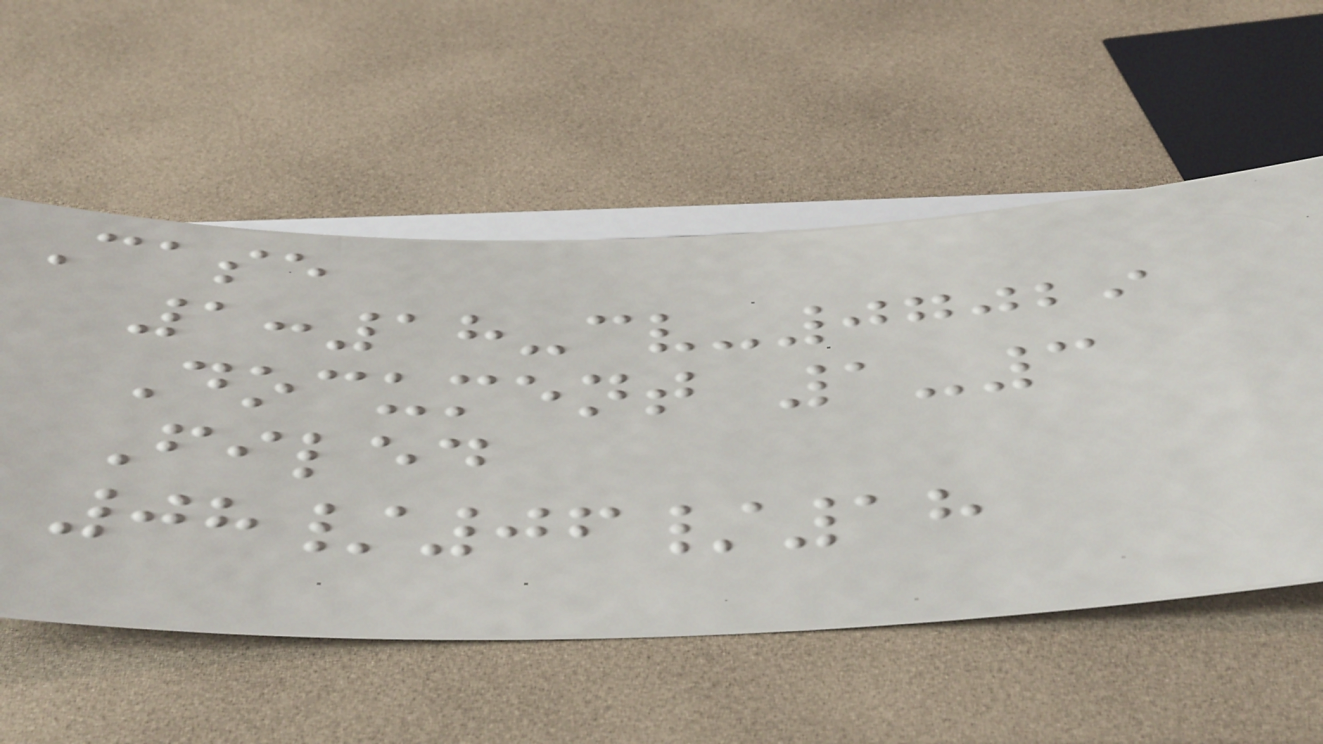Case
1:18-cv-07029
Document 1-3
Filed
08/06/18
